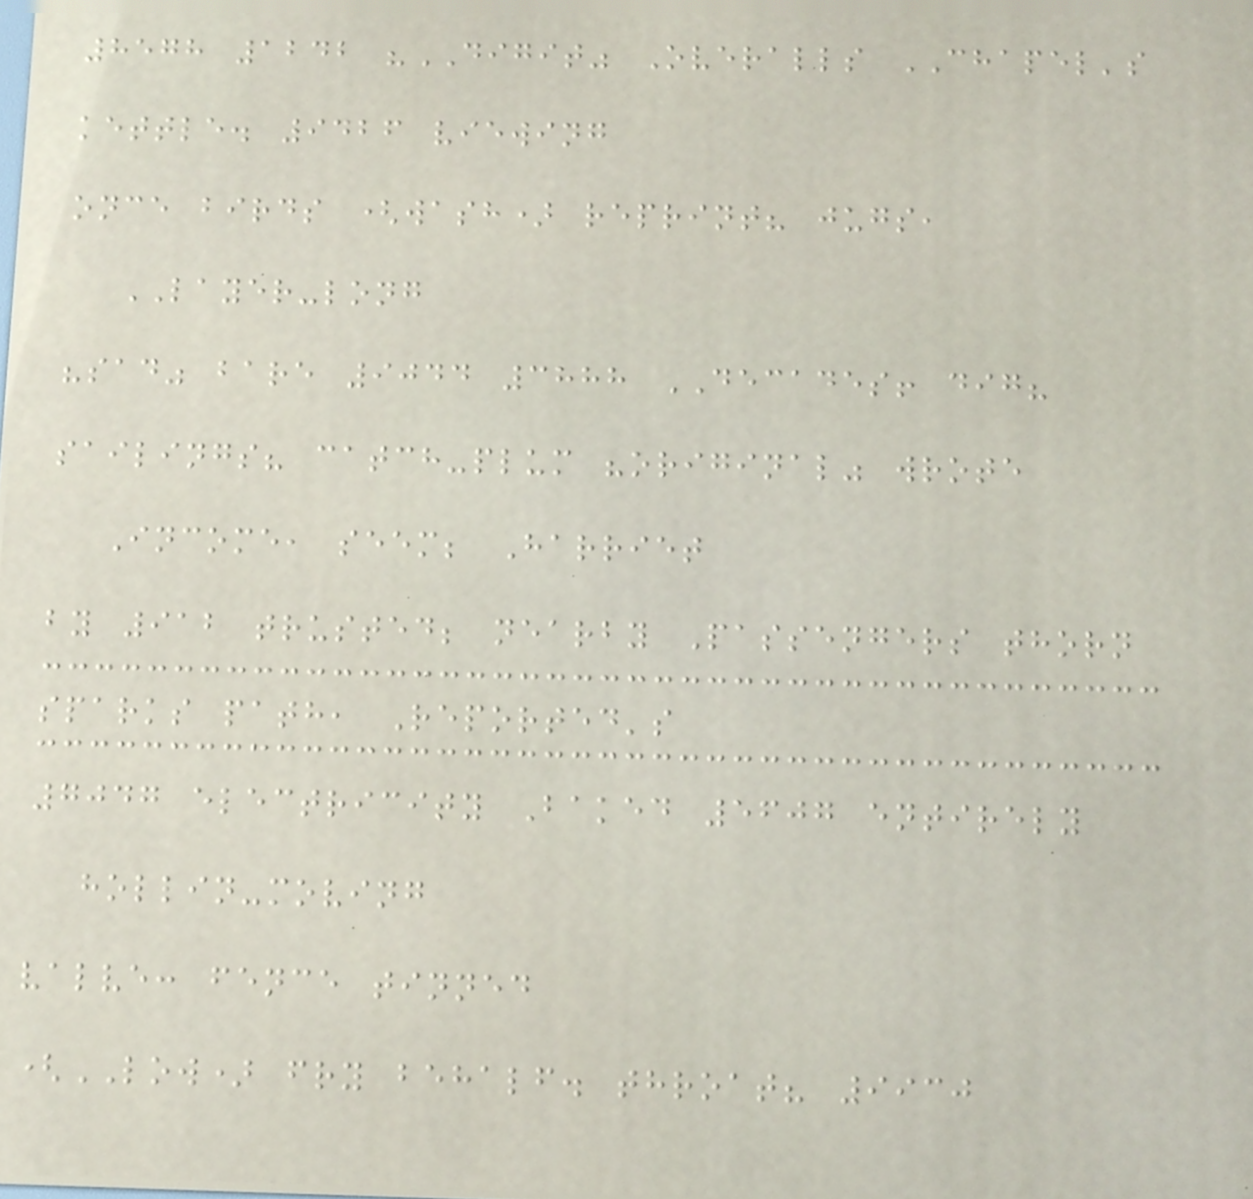8578 1242 "DIGIT" Overalls CHAPEL's
kettle. 9426 viewing
once birds (wash) reprint? jugs,
LAYER-long
"sad" bare 9044 3888 DECADES! dig?
sailings? catch-plum "original" wrote
Income, seem; Harriet
by 912 trusted; nearby Passengers thorn
sparks path, Reported's
7047 electricity Baked 5607 entirely
hollin-moving
valve: fence tinned
(LOW) fry behalf. throat? 9930
